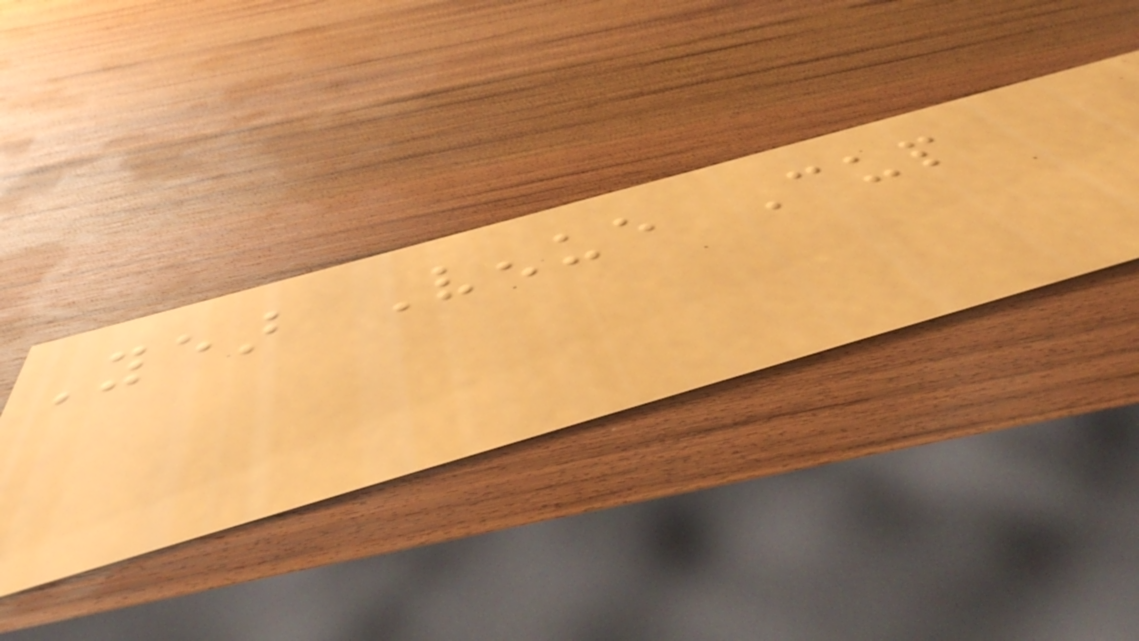Year Venue Cup
